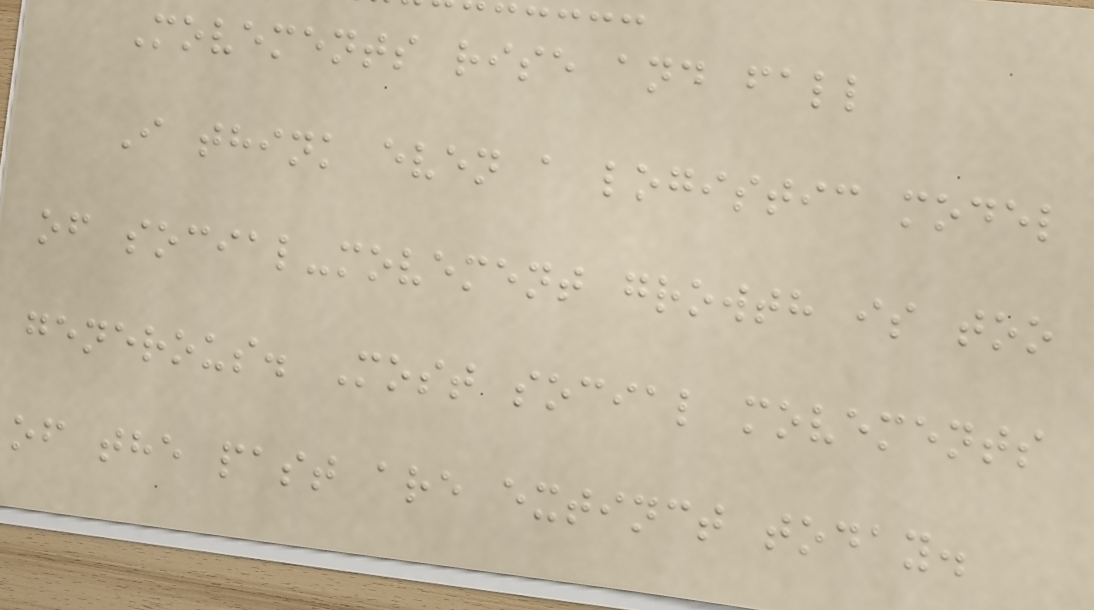Movements rise and fall
I think even a logistic model
of social-movement growth is too
generous. Most social movements
of the past are extinct today.
